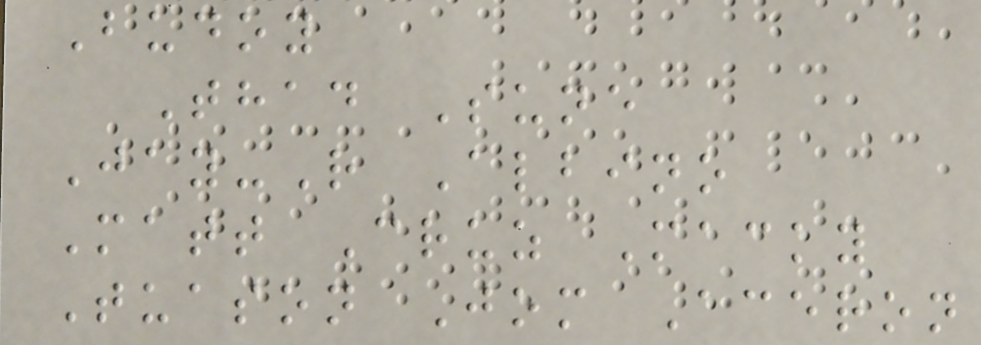Budoy
Thad Sune
Jay-R Albino
Matt Cruz Macky
Tuason Jom Aceron
